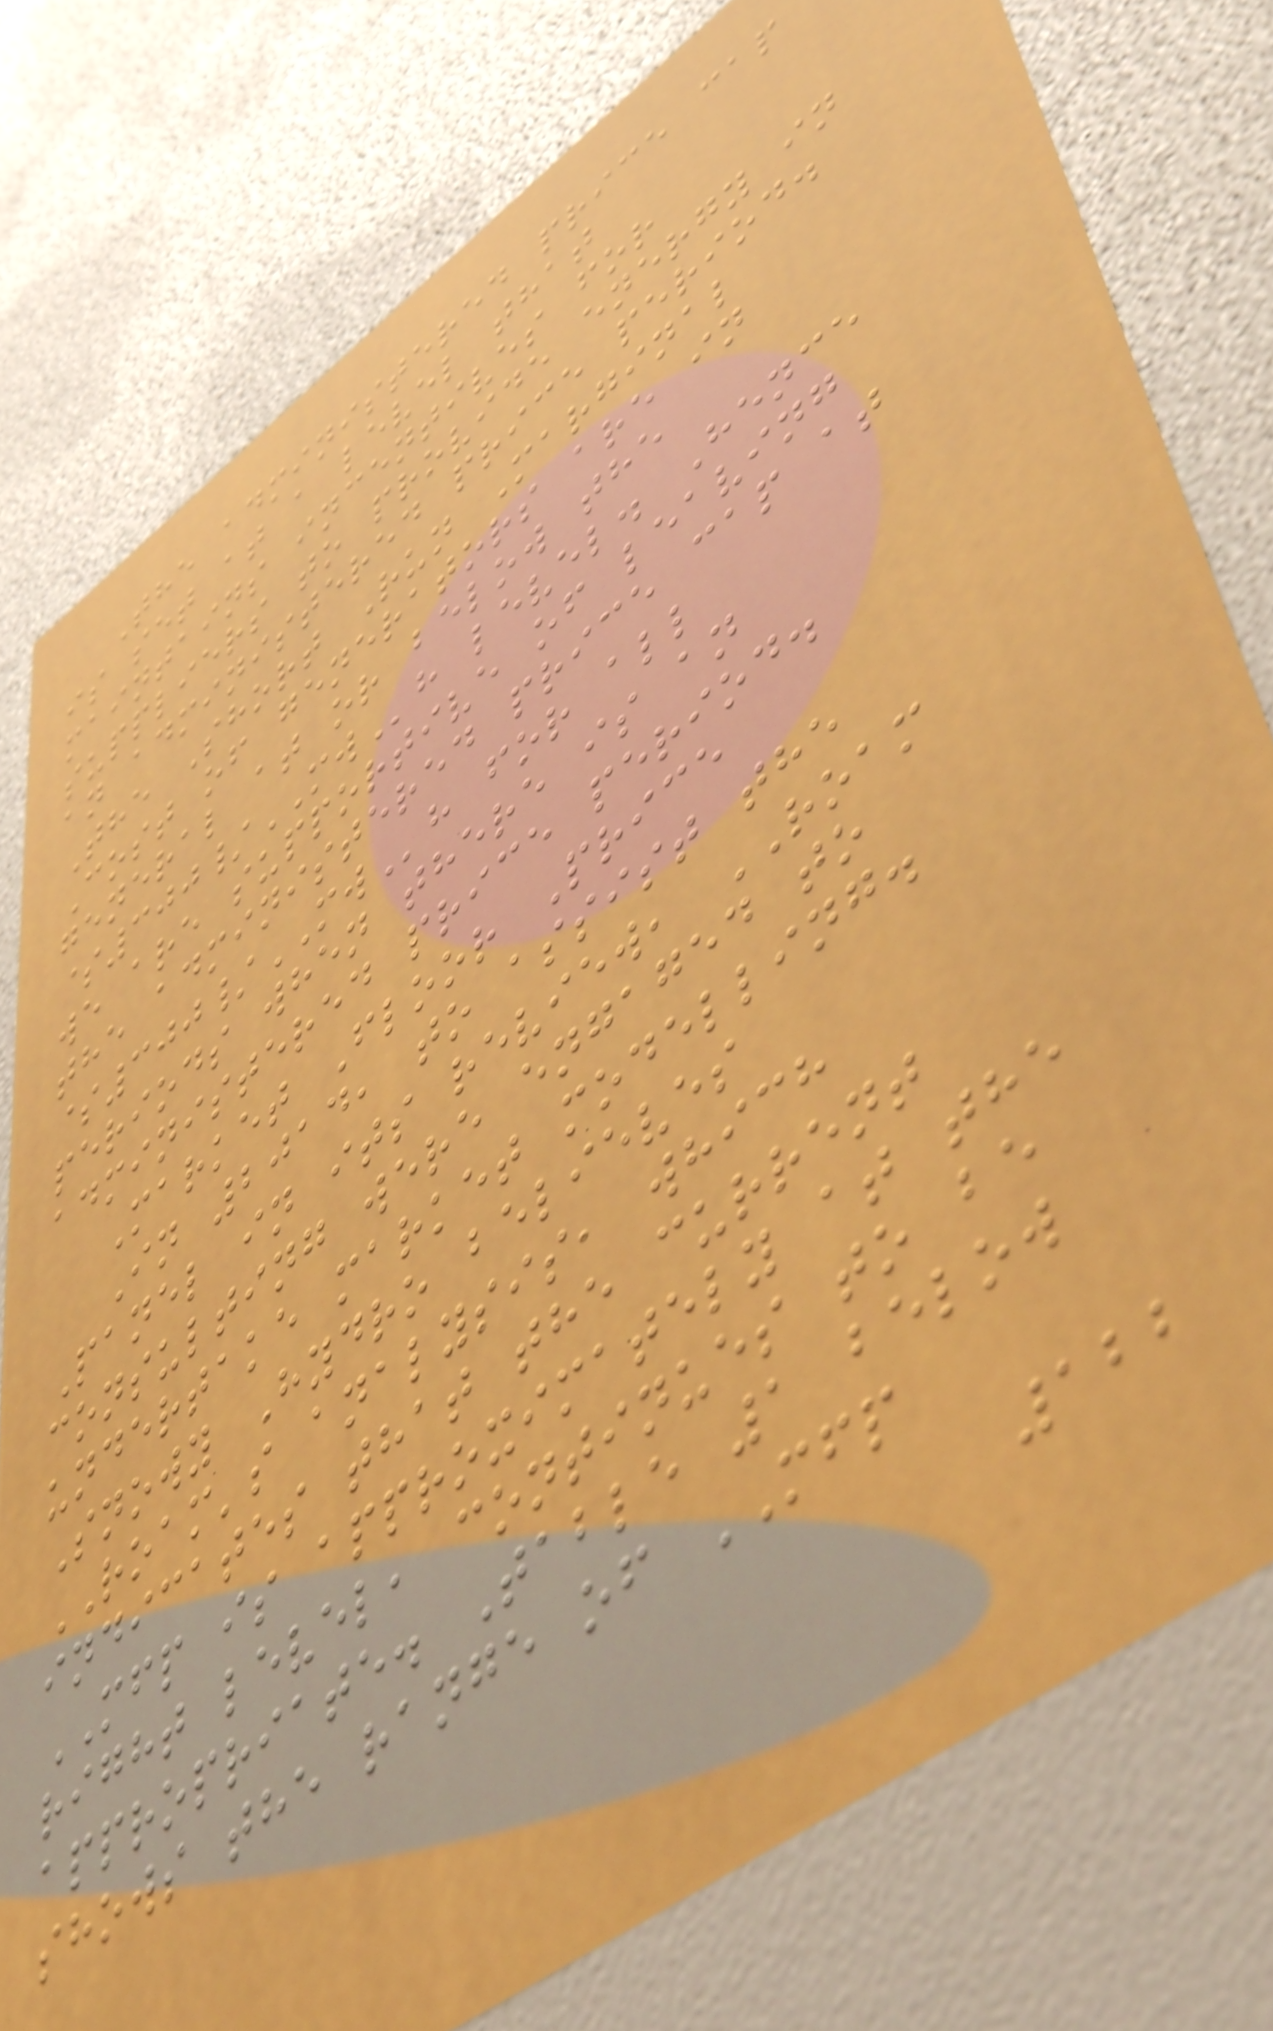The administered price cap
is set at a level that
maintains incentives for
suppliers to provide energy in
an administered price period.
The Short Run Marginal
Cost of generators are in
general at or below the
$300/MWh level. Hence
we are supportive of leaving
the administered price cap at
$300/MWh for all
periods when there is an
administered price period.
Market Floor Price
In 2014, to assist the
Panel in its review, ROAM
consulting were engaged to
undertake market modelling.
Snowy Hydro believes
ROAM's analysis, which
indicates that the current
MFP is approximately at the
right level, continues to be
appropriate. Table 1 below
shows the range of MFP
122
